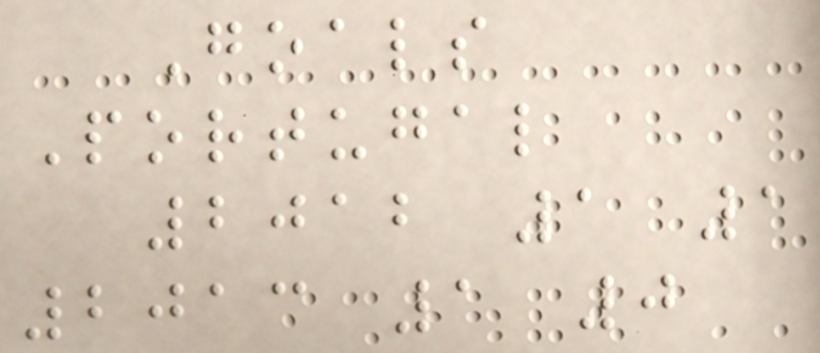Goals
Portugal
2012 1 1
2013 1 0
